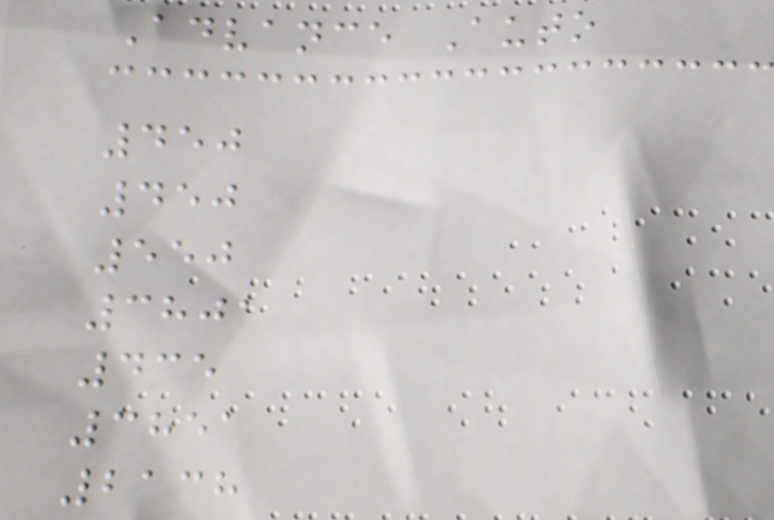Advance Auto
450
450
550
3801
435
3851
2138
